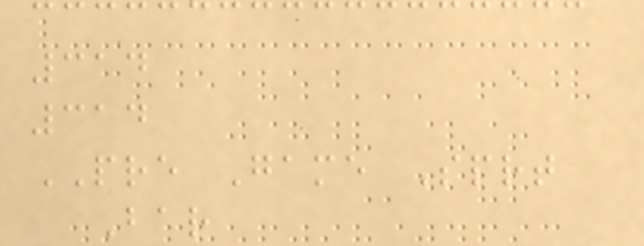314
314
PRE Game Sprt
Bar
